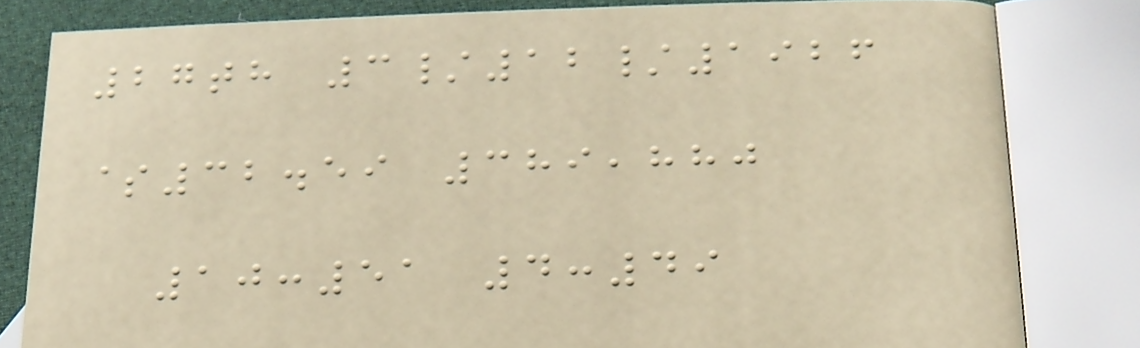27th 3/12/1926
$32.59 389,880
10:51 4:49
